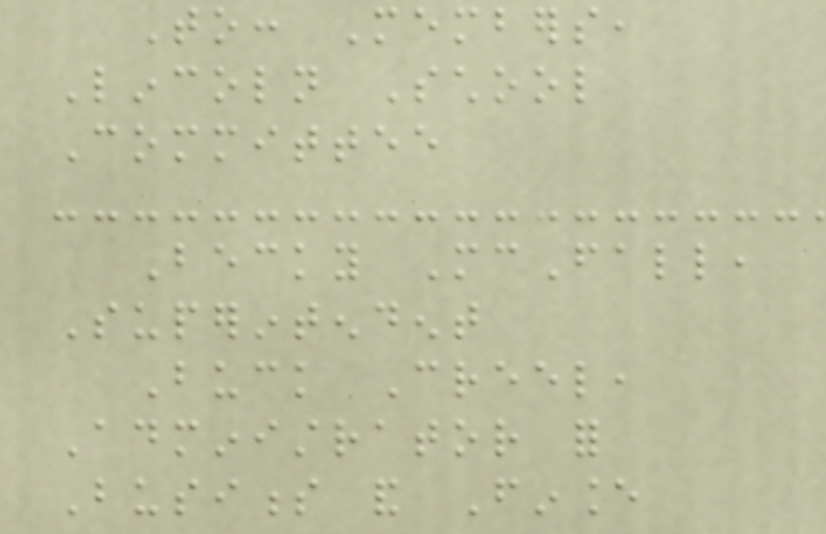To: Members,
Lincoln School
Committee
Becky McFall,
Superintendent
Buck Creel,
Administrator for
Business and Finance
